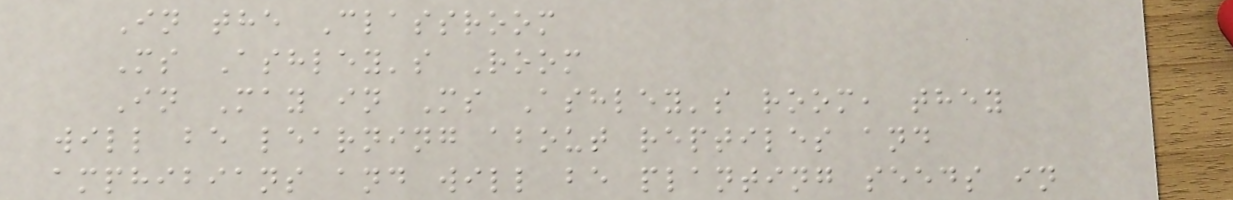In the Classroom
Ms Ashley's Room
In May in Ms Ashley's room, they
will be learning about reptiles and
amphibians and will be planting seeds in
